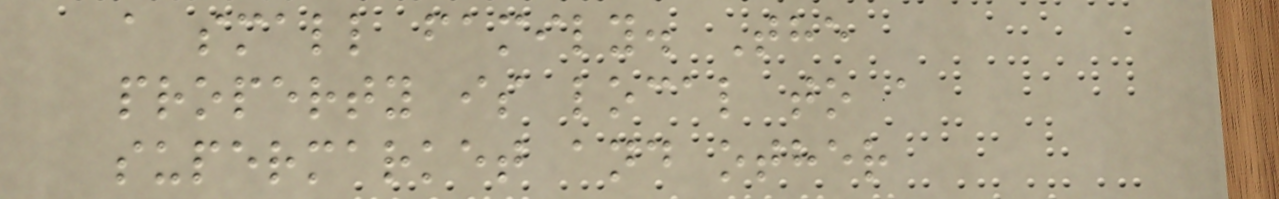a small family. The
property is local to a
supermarket and other
